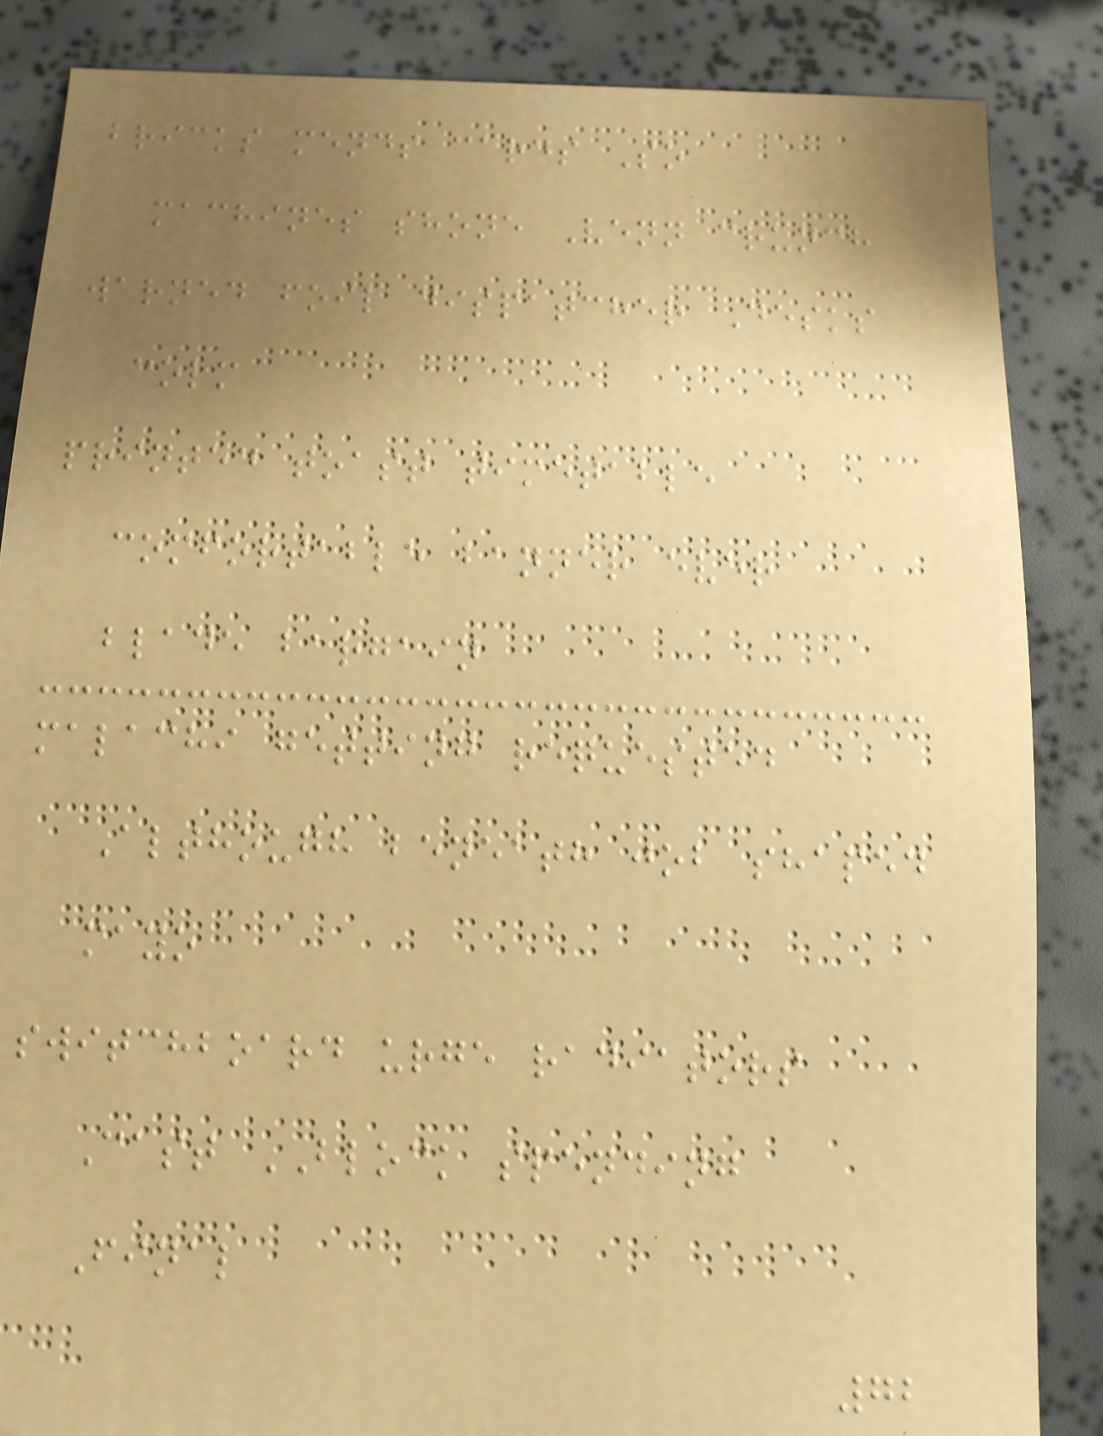bricks mends cards So
machines shone Venn crunch
warned foil dispatcher Desks
colm
printed toast timetable
comfortable banner ever
blade bargain
malachi getting requested
Although beneath job shaped
mayo
switchboard urge radiators
Cast BLOCK spending
Final
72
